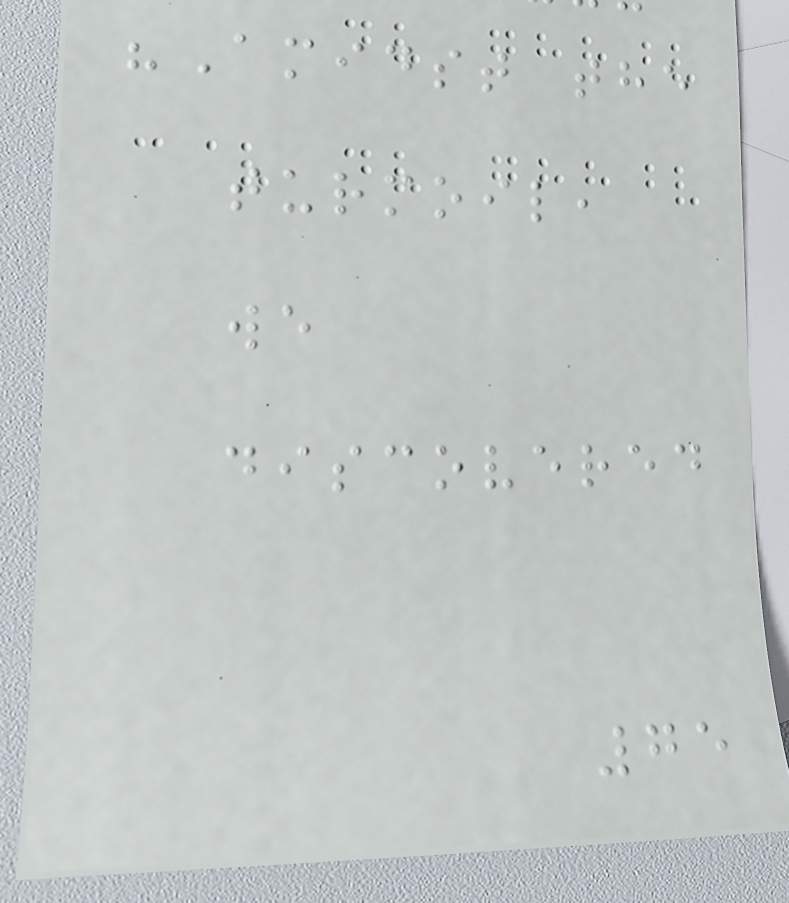"Amidst the
turmoil,
we
discovered
75
